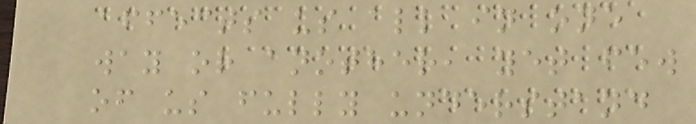affects us all in one
way or another, yet few
of us fully understand
